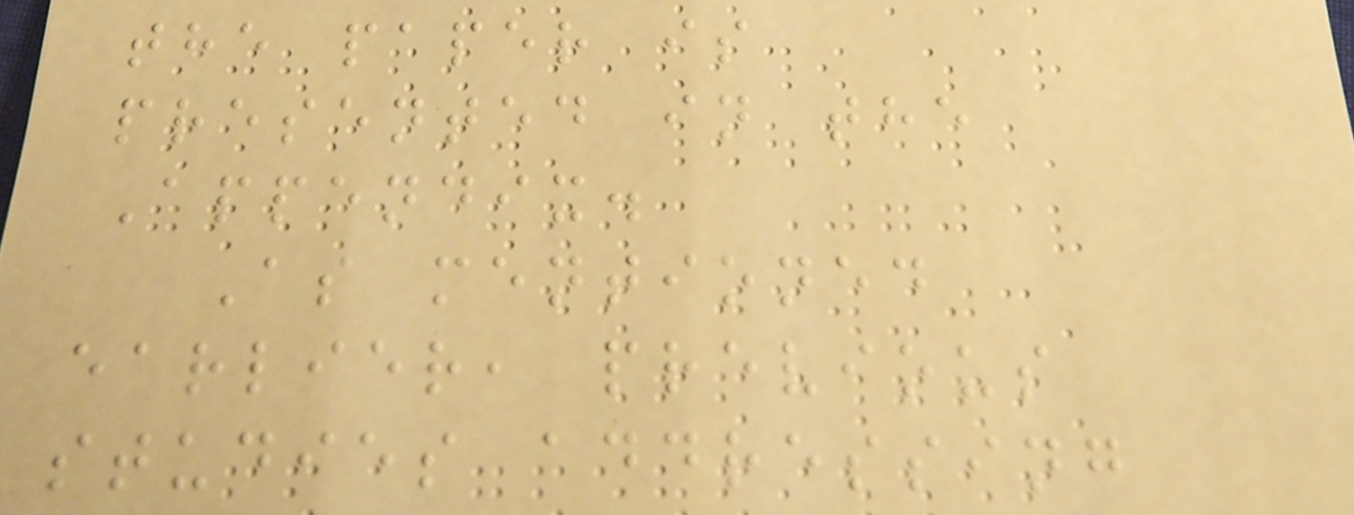the paper is
presented in the
Appendix.
As mentioned
earlier, previous
studies addressing
